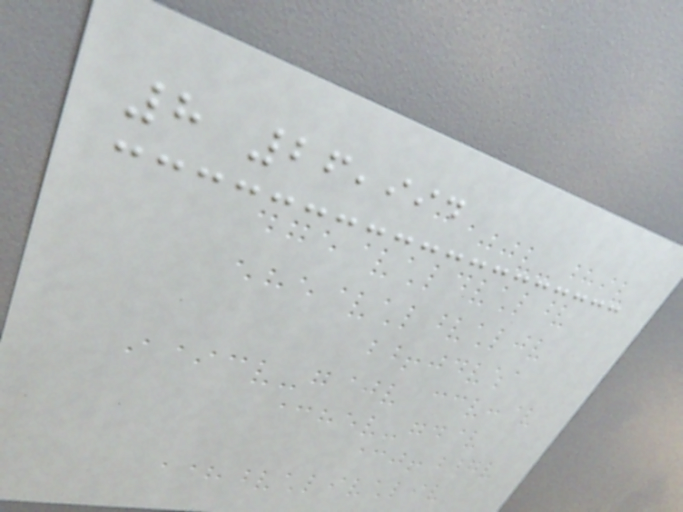8 26,994
